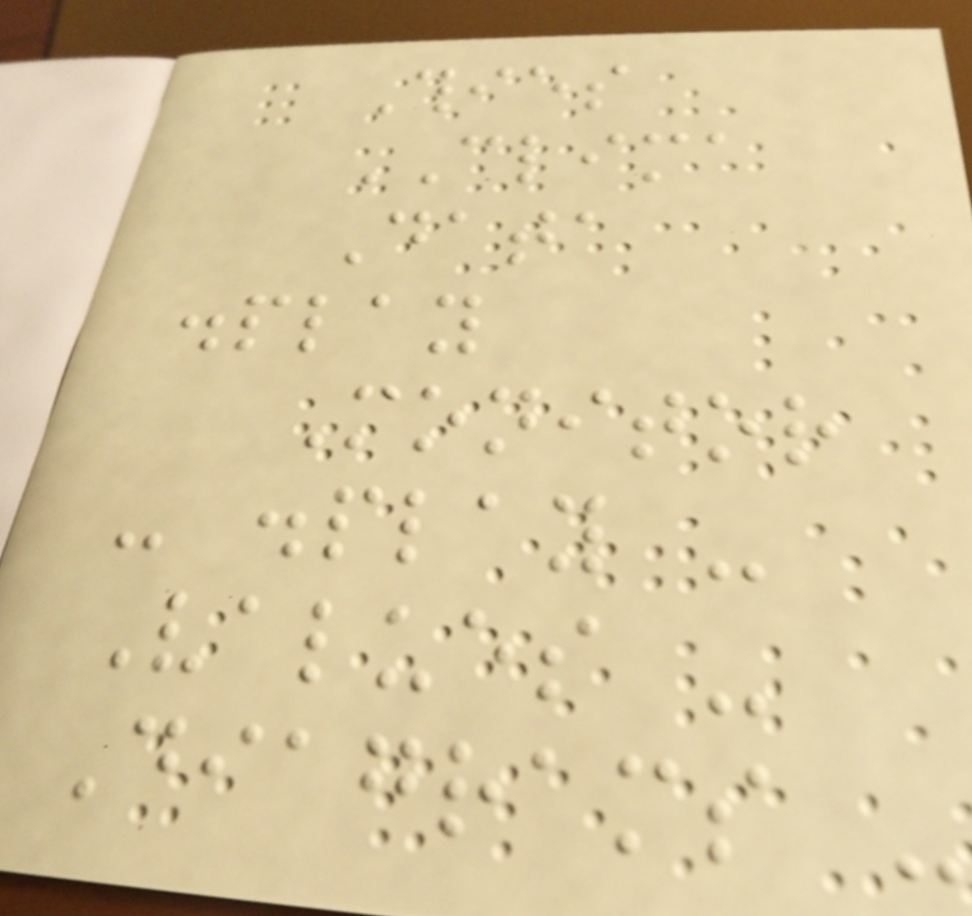Thies
CLIMA
Data
display
Monitor
- display -
Values -
Diagrams -
